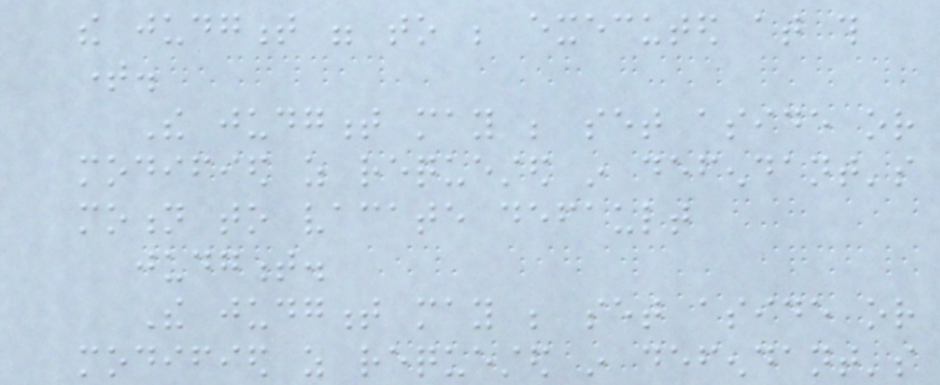the judgment were to be executed at this
time.
The judgment may be set aside or
modified as requested in defendant's
motion to vacate default
judgment.
The judgment may be set aside or
modified as requested in defendant's
